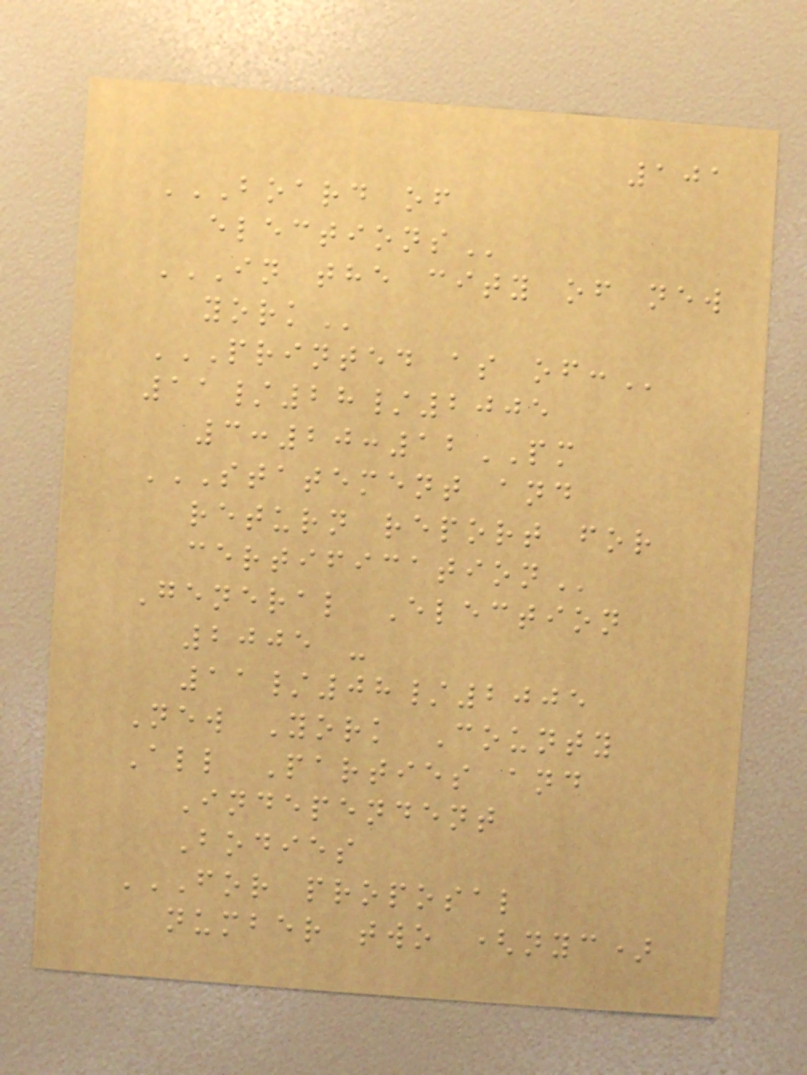101
BOARD OF
ELECTIONS
IN THE CITY OF NEW
YORK
PRINTED AS OF:
11/28/2005
3:20:12PM
STATEMENT AND
RETURN REPORT FOR
CERTIFICATION
General Election
2005 -
11/08/2005
New York County
All Parties and
Independent
Bodies
FOR PROPOSAL
NUMBER TWO (NYC)
